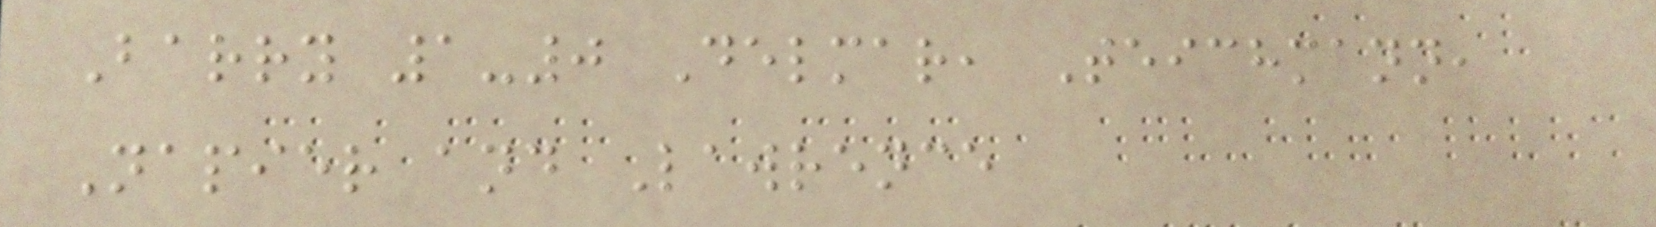Barry 1-0 Delmar, Teichmann,
Napier and Lawrence
